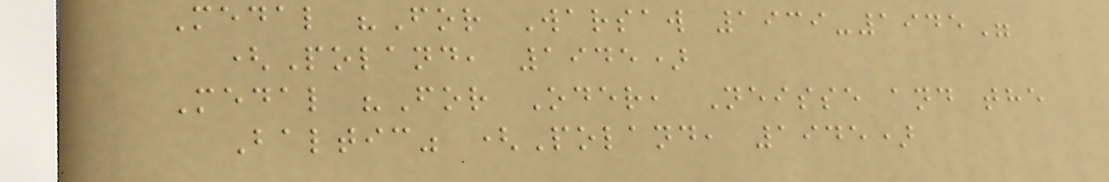Medal "For Warsaw 1939-1945"
(Poland, 1945)
Medal "For Oder, Neisse and the
Baltic" (Poland, 1945)
